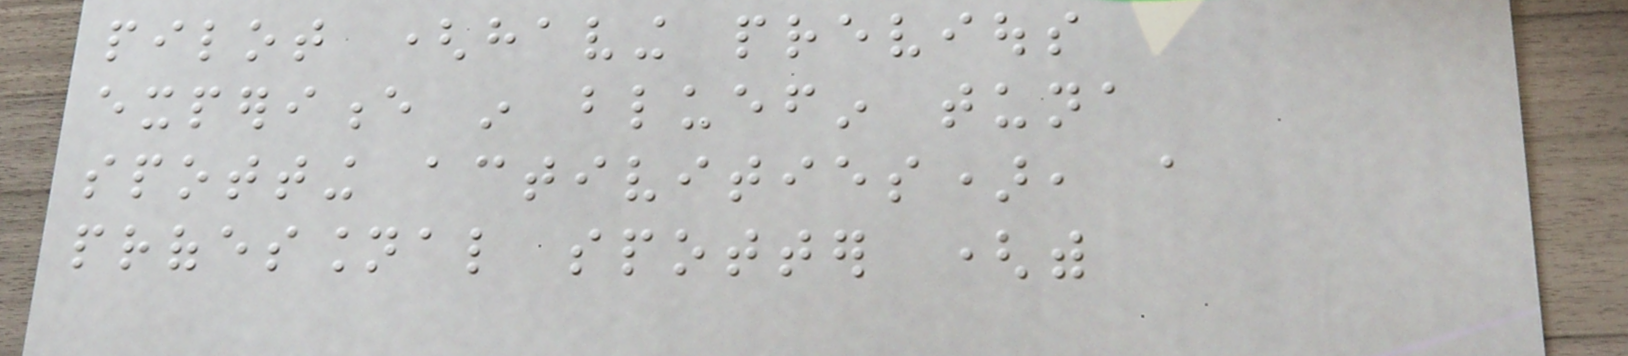pilot (having previous
experience in bluefin tuna
spotting activities), a
professional spotter (with
